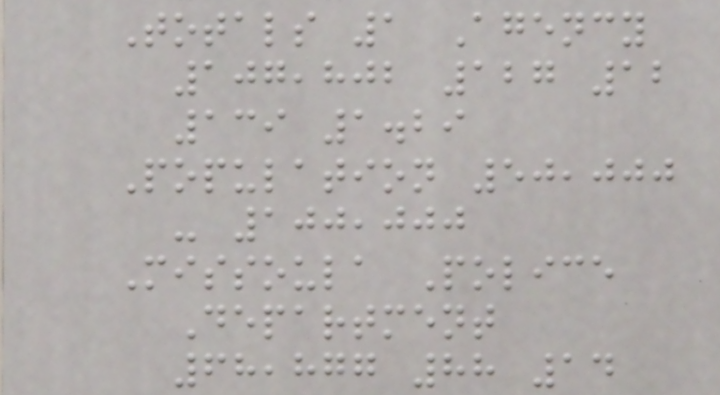Totals 1 Agency
107,802 127 12
139 1.29
Population 50,000
- 100,000
Missoula Police
Department
68,877 88 14
